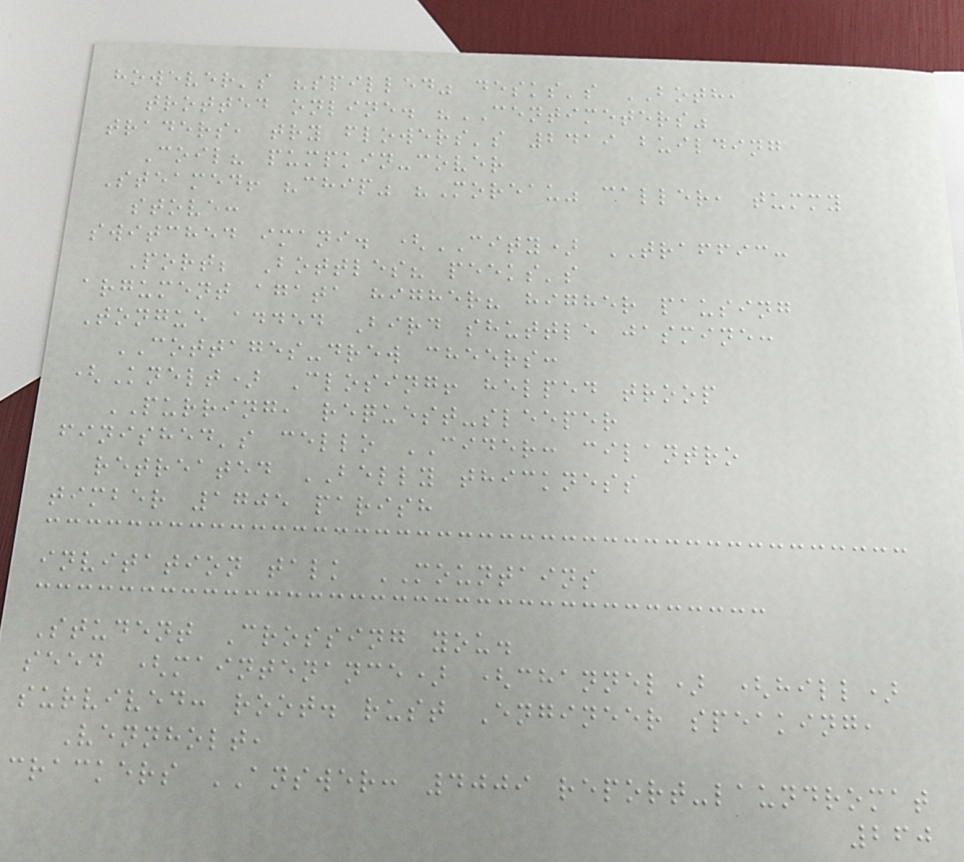however's "spilled" desks's BOTH,
trotted online. "CENTIMETERS"
traders, try flowers's 2419 building
Coil? pumpkin-cover
Steamed! "chip" "Moreau" caller, tummy
stove:
switched imani. (CITY) TRAFFIC:
Port; Bottles? peeks's
argument agata higher? higher pausing
Tongue added Bird shuttle jasmine:
COTTAGES-drew cheers:
(Knelt) Closing! helped troop
PURRING, request-sleeper
finished's cello CIDER: cilantro
retreated BELLY thickness
timber 1705 parish
invitation talk MOUNTAINS
Student Crossing you.
seed (maintenance) (channel) (hill)
survived: root. rust Engineer speaking,
Vennholt,
crackers ANSWER: 4009 report-laundromat
260
